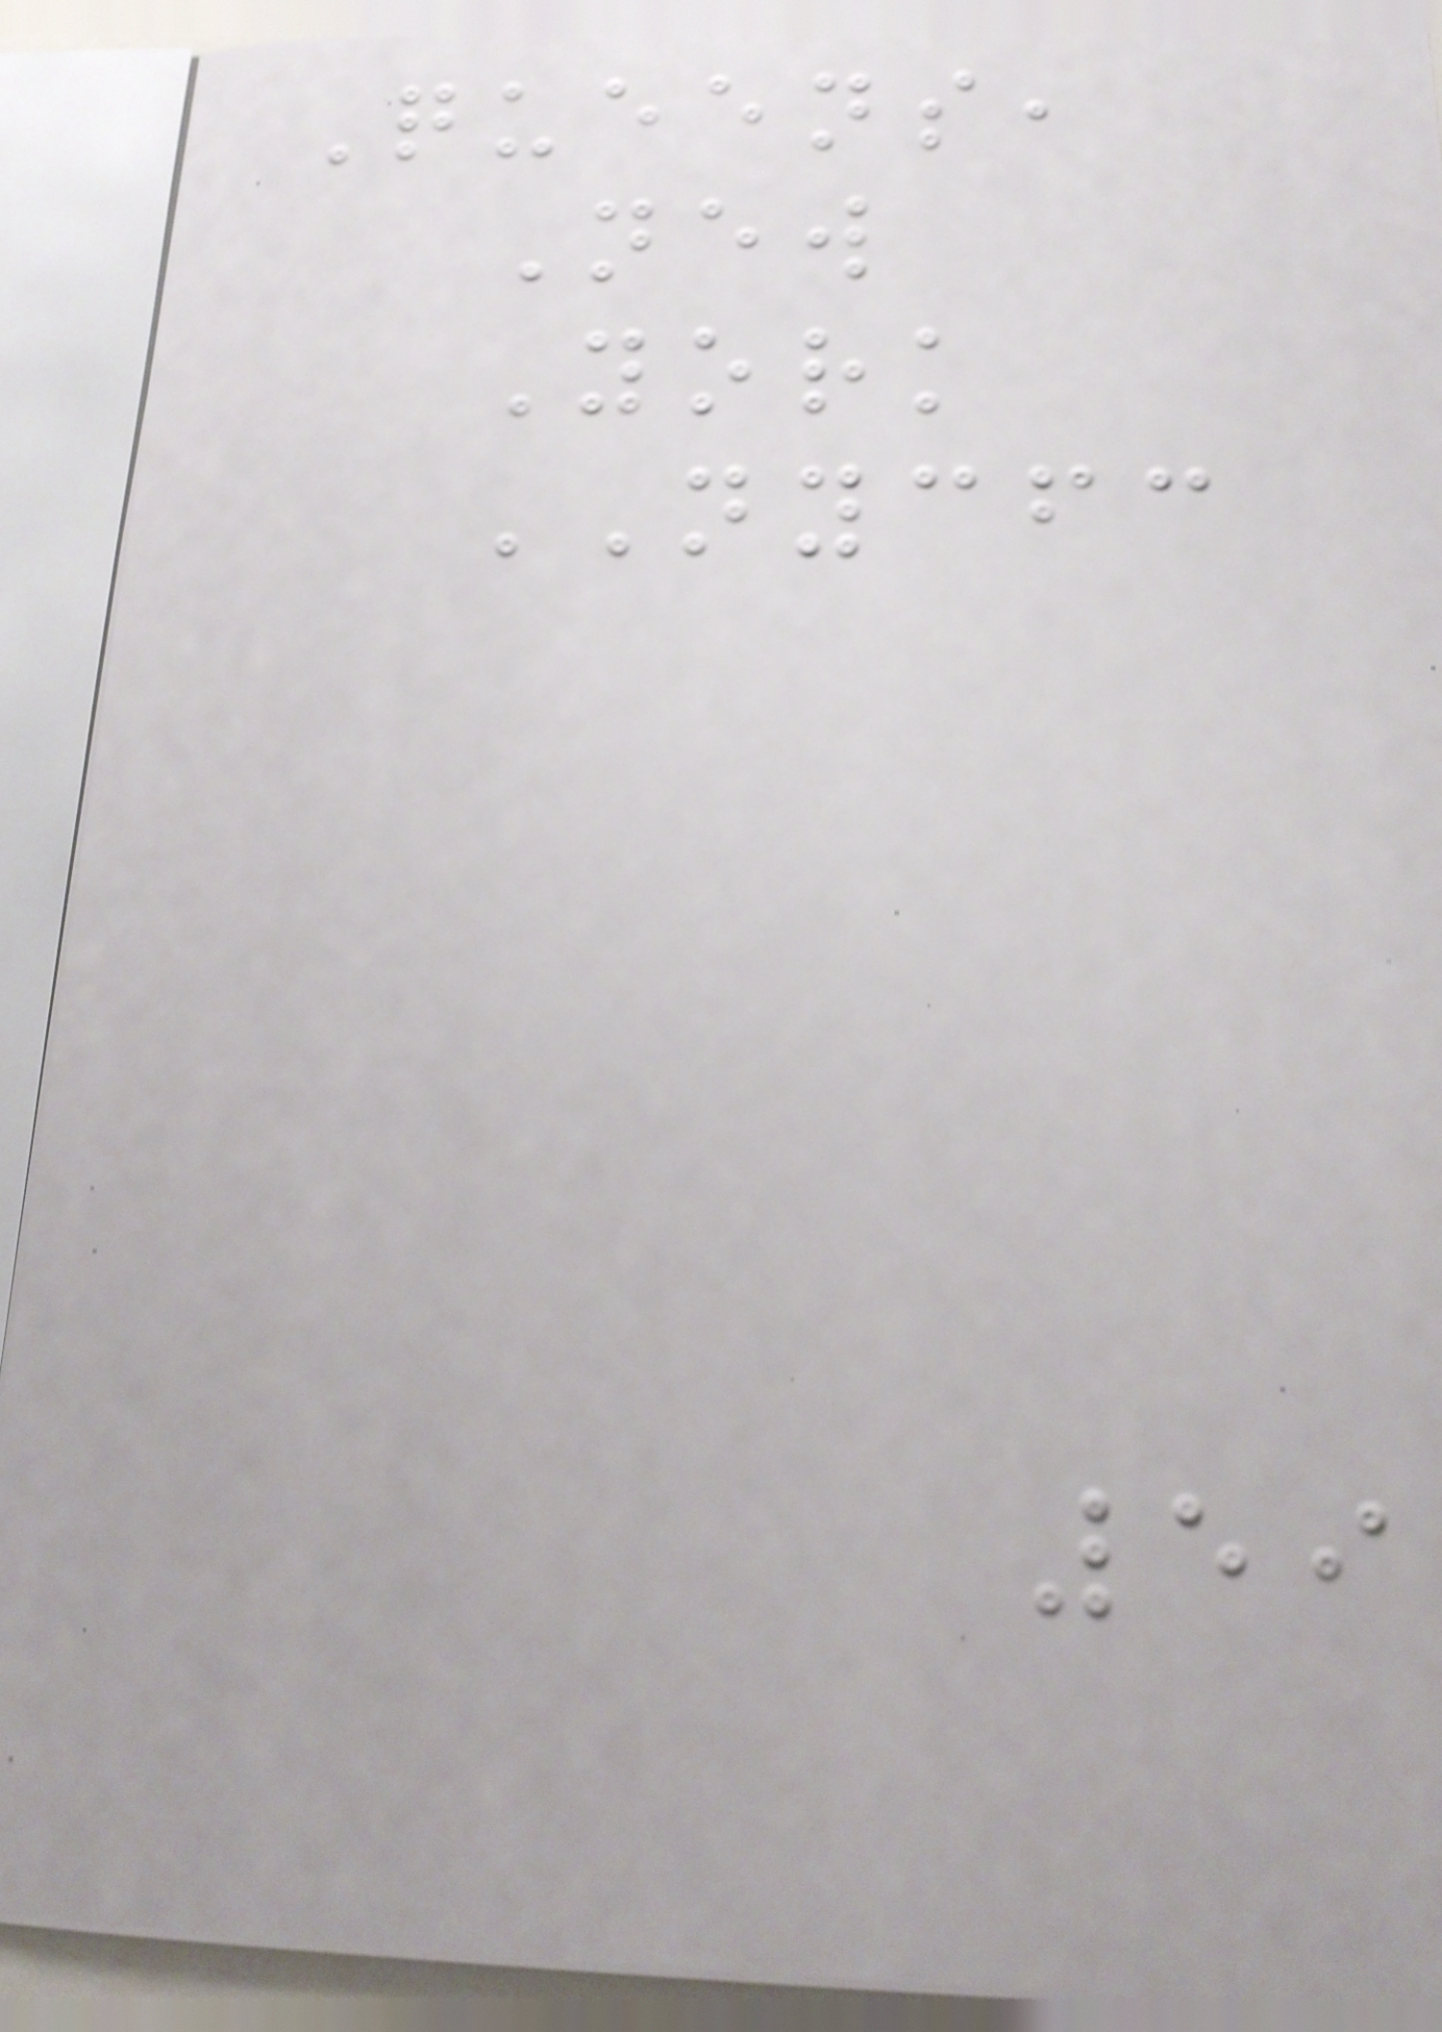Queens,
New
York
NYCFC
59
